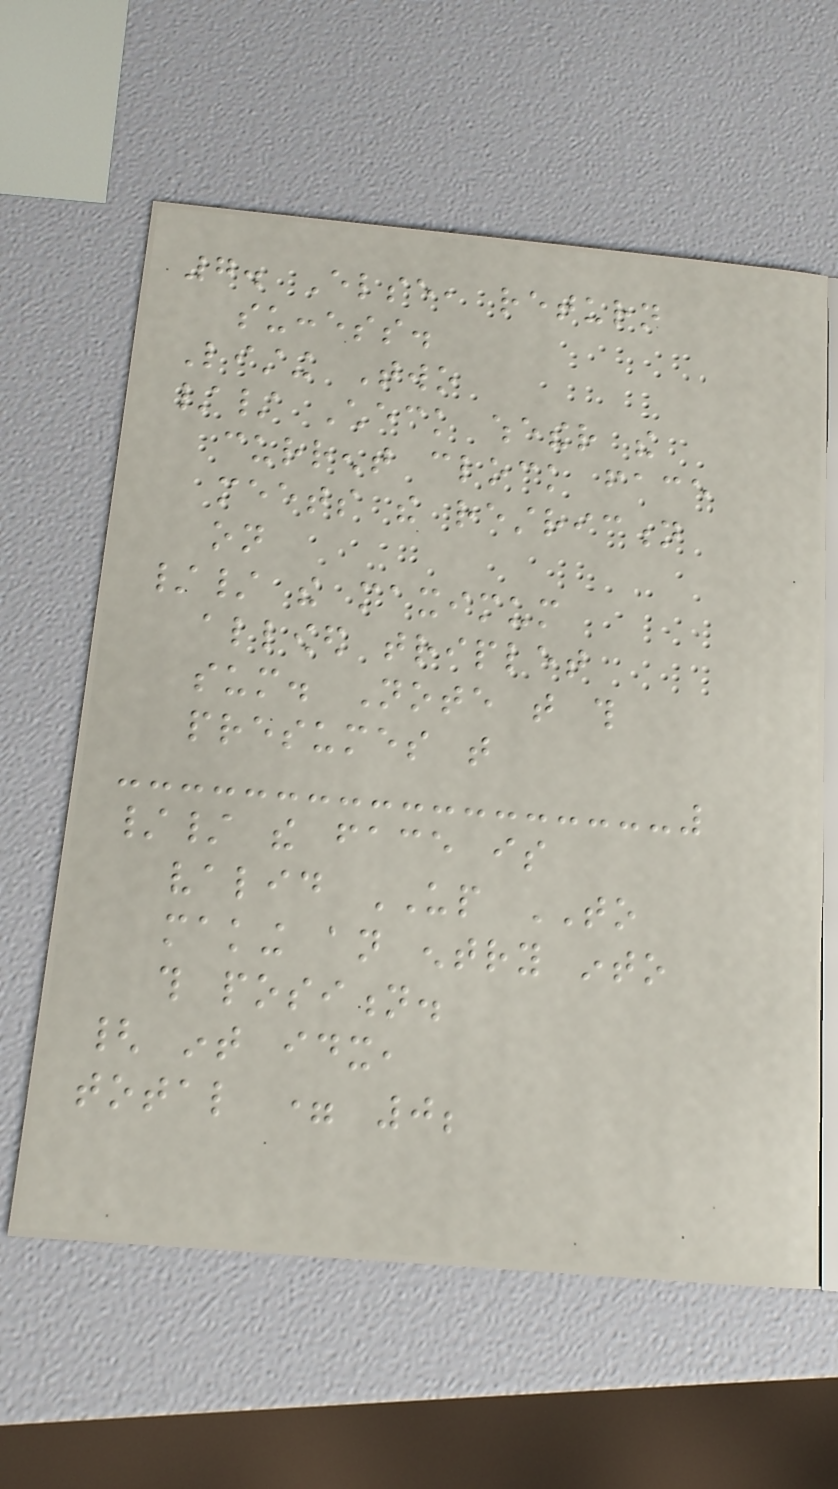7. Else, return
success.
Listing Two
// Check whether the
current clock face
meets the restriction
on
// the maximum
allowed triplet
sum. Note that this
presumes that
// the face is
valid UP TO
making an entry into
this position.
{ int idx,
total = 0;
